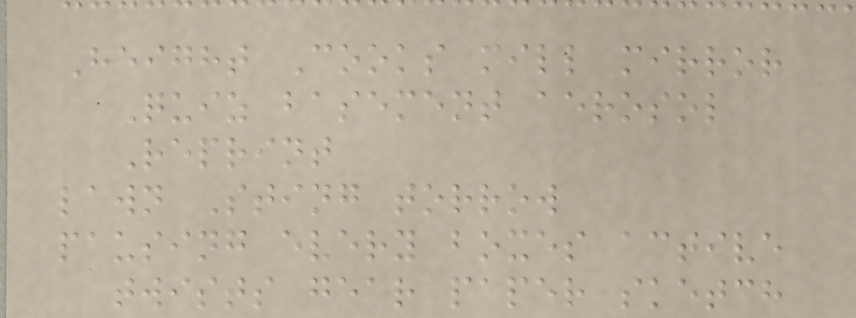Height Cooks mill mirror
Quiz basement aerosol
Reprint
lawn Sting torrow
pausing every boxes active
twists gear paper sketch
